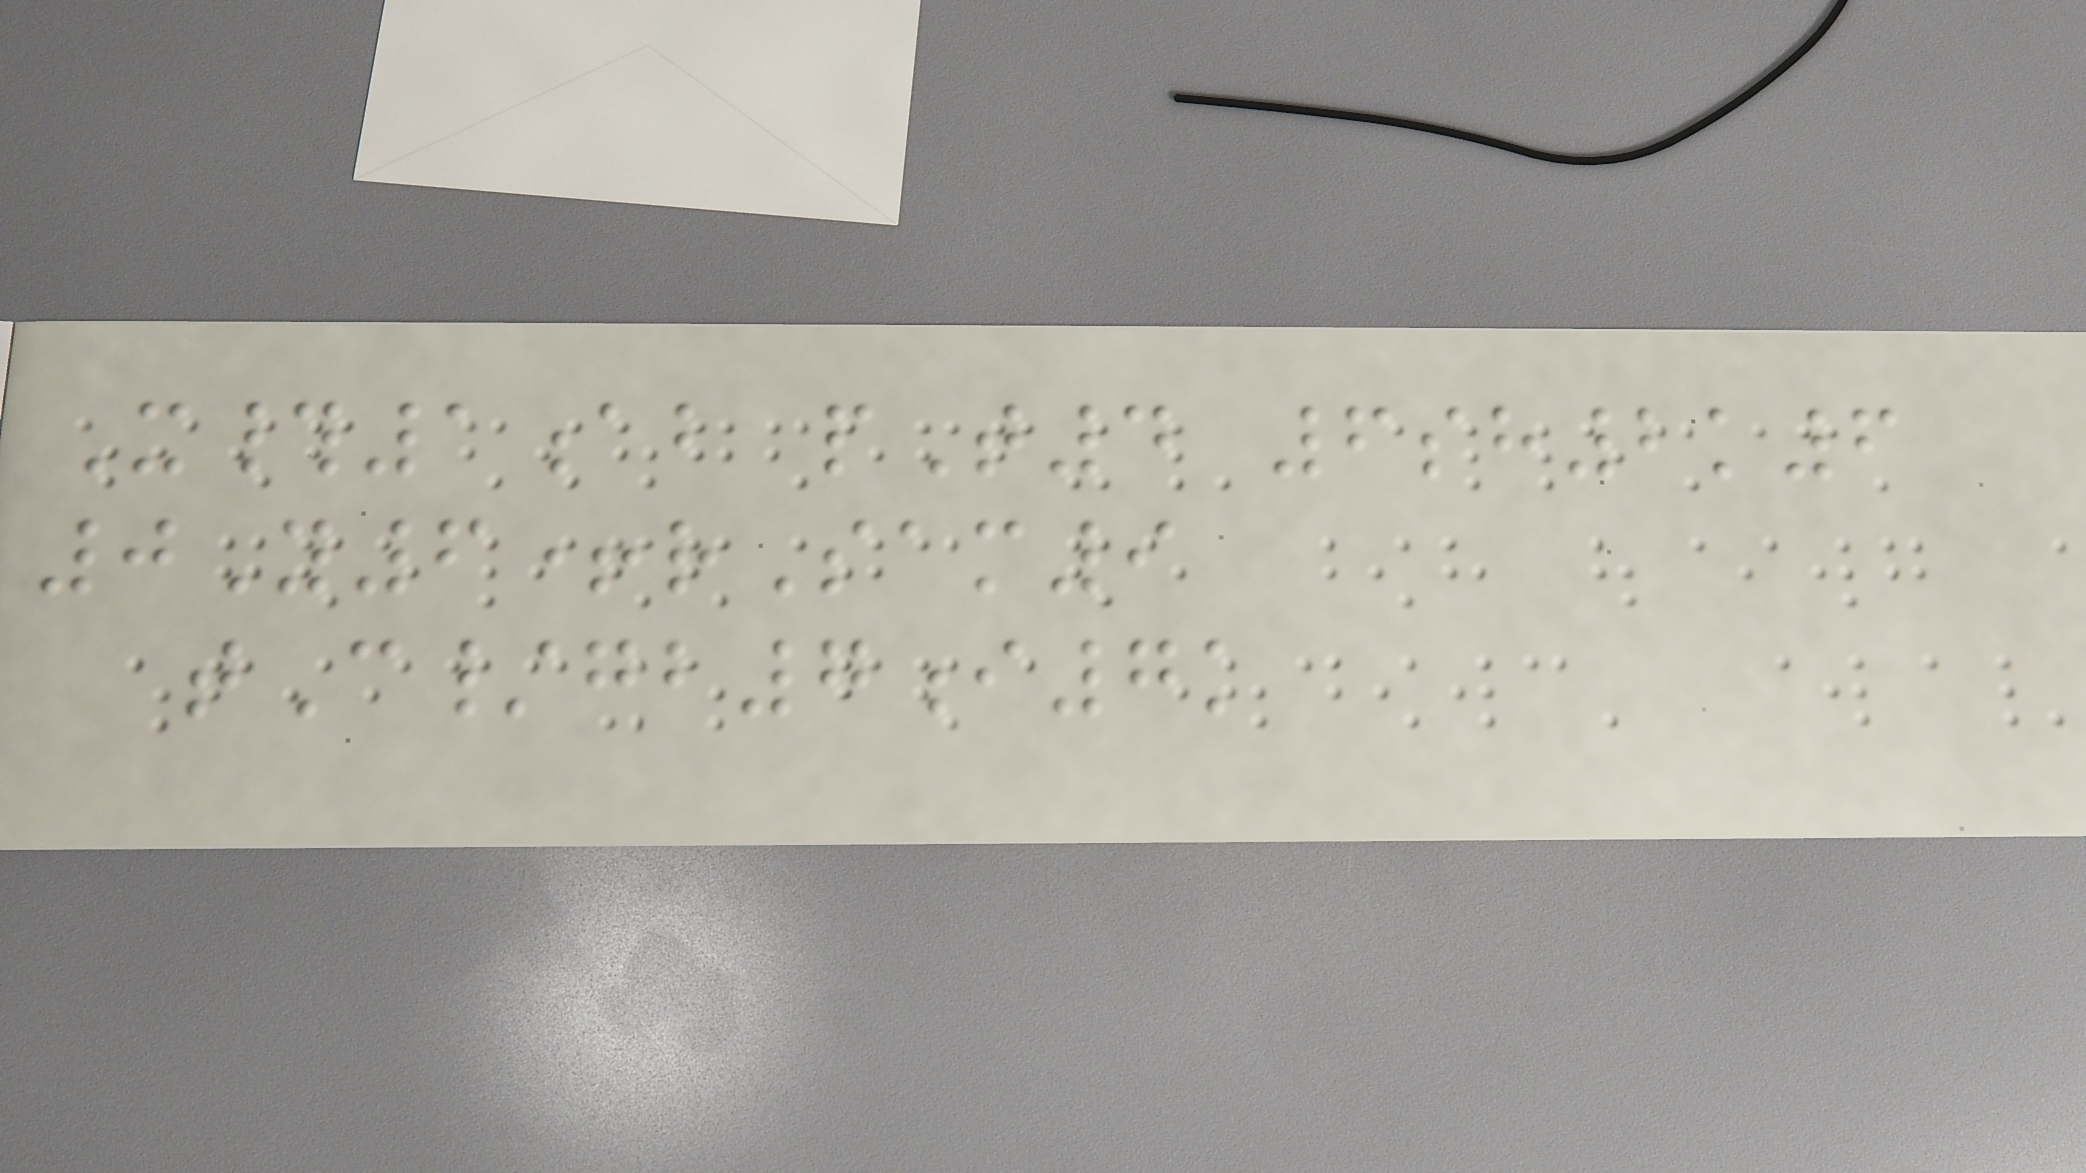X#1ab pT4 6sh2k6
0Y6+rSam9
tC/gb7i7k
